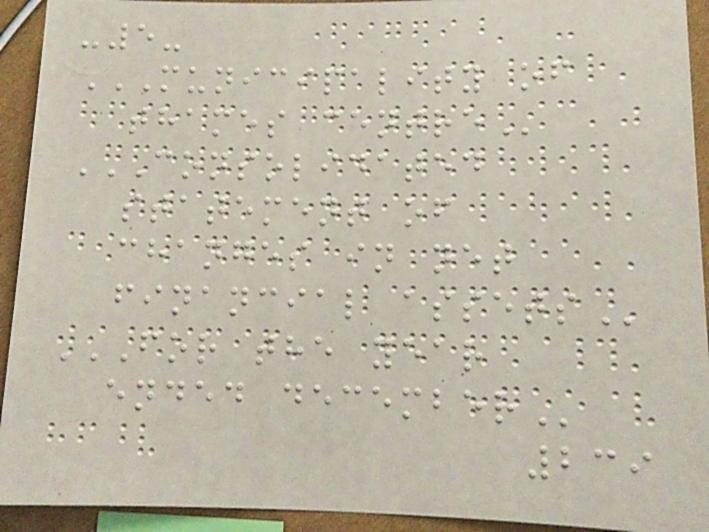-5-
MUNICIPALITY OF
THAMES CENTRE
CONSOLIDATED
STATEMENT OF
CHANGES IN NET
FINANCIAL ASSETS
FOR THE YEAR
ENDED DECEMBER
239
